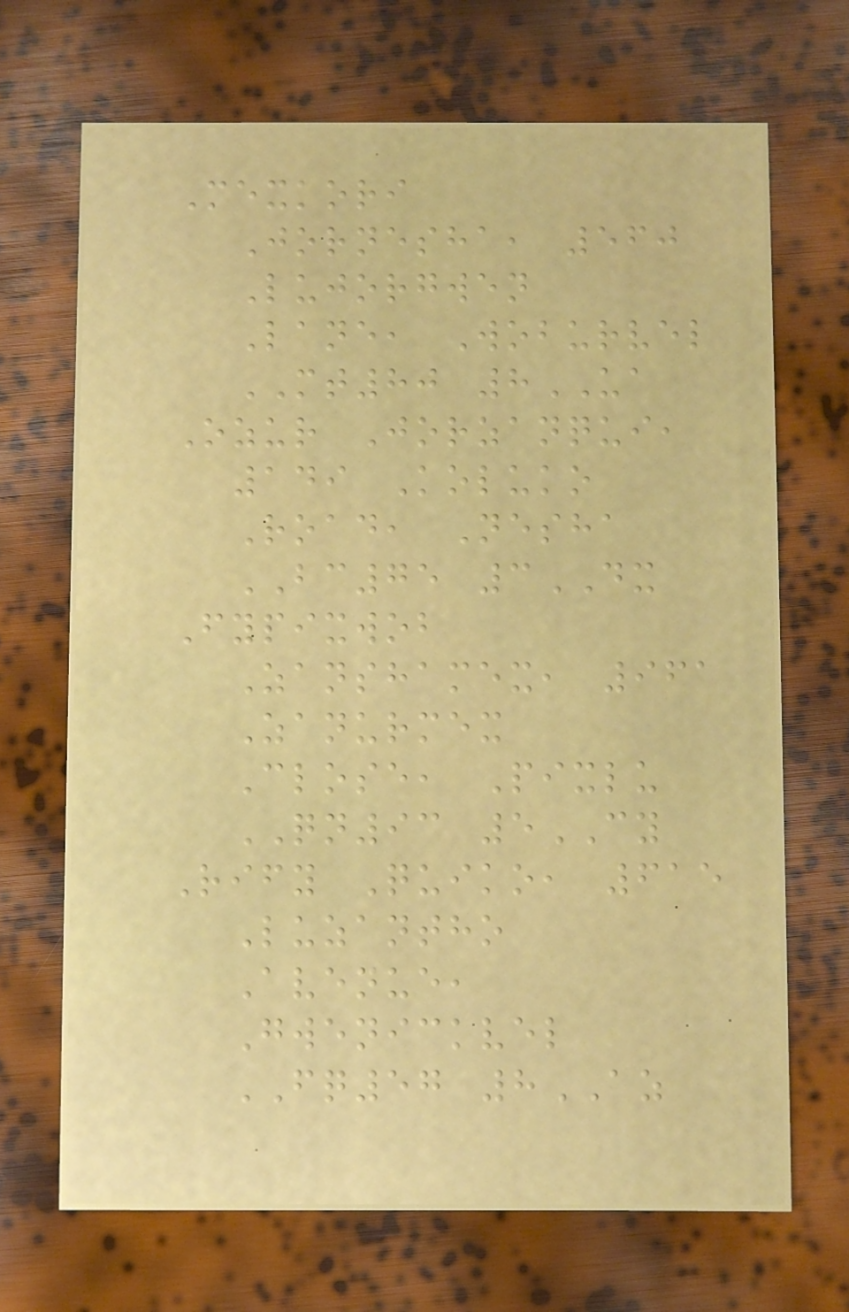Mexkori
Jornesha, 560
Lujorgwen
Lane, Woburvel
MT80 8UA
Ozur Jorzanqui,
149 Koluko
Road, Nesha
BC75 3DX
Fypixwob
Zanshamex, 961
Zanurmex
Close, Pixlu
QN93 5CY
Rify Quiko, 615
Luzantho
Avenue,
Gwenickvel
FQ57 8AZ
